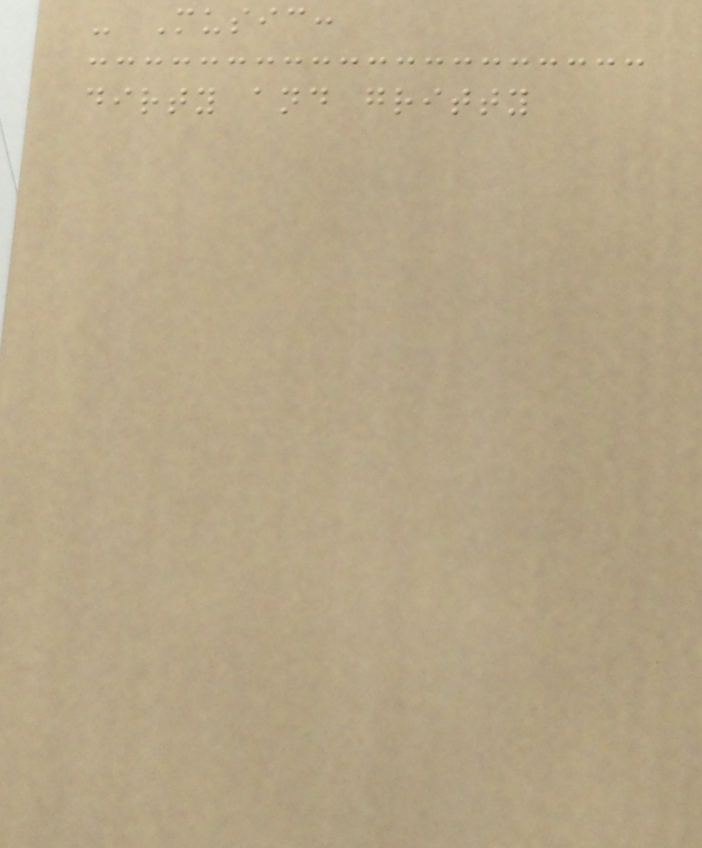- Music:
dirty and gritty
